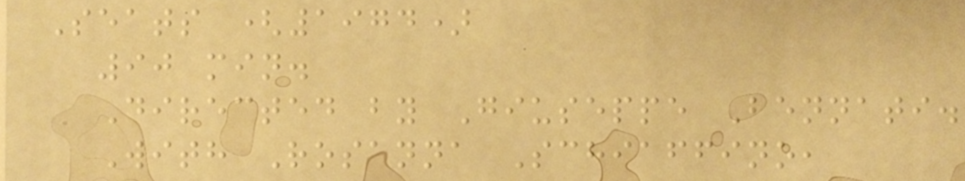Seats (1974)
90 min.
Directed by Giuseppe Bennati.
With Rosanna Schiaffino,
